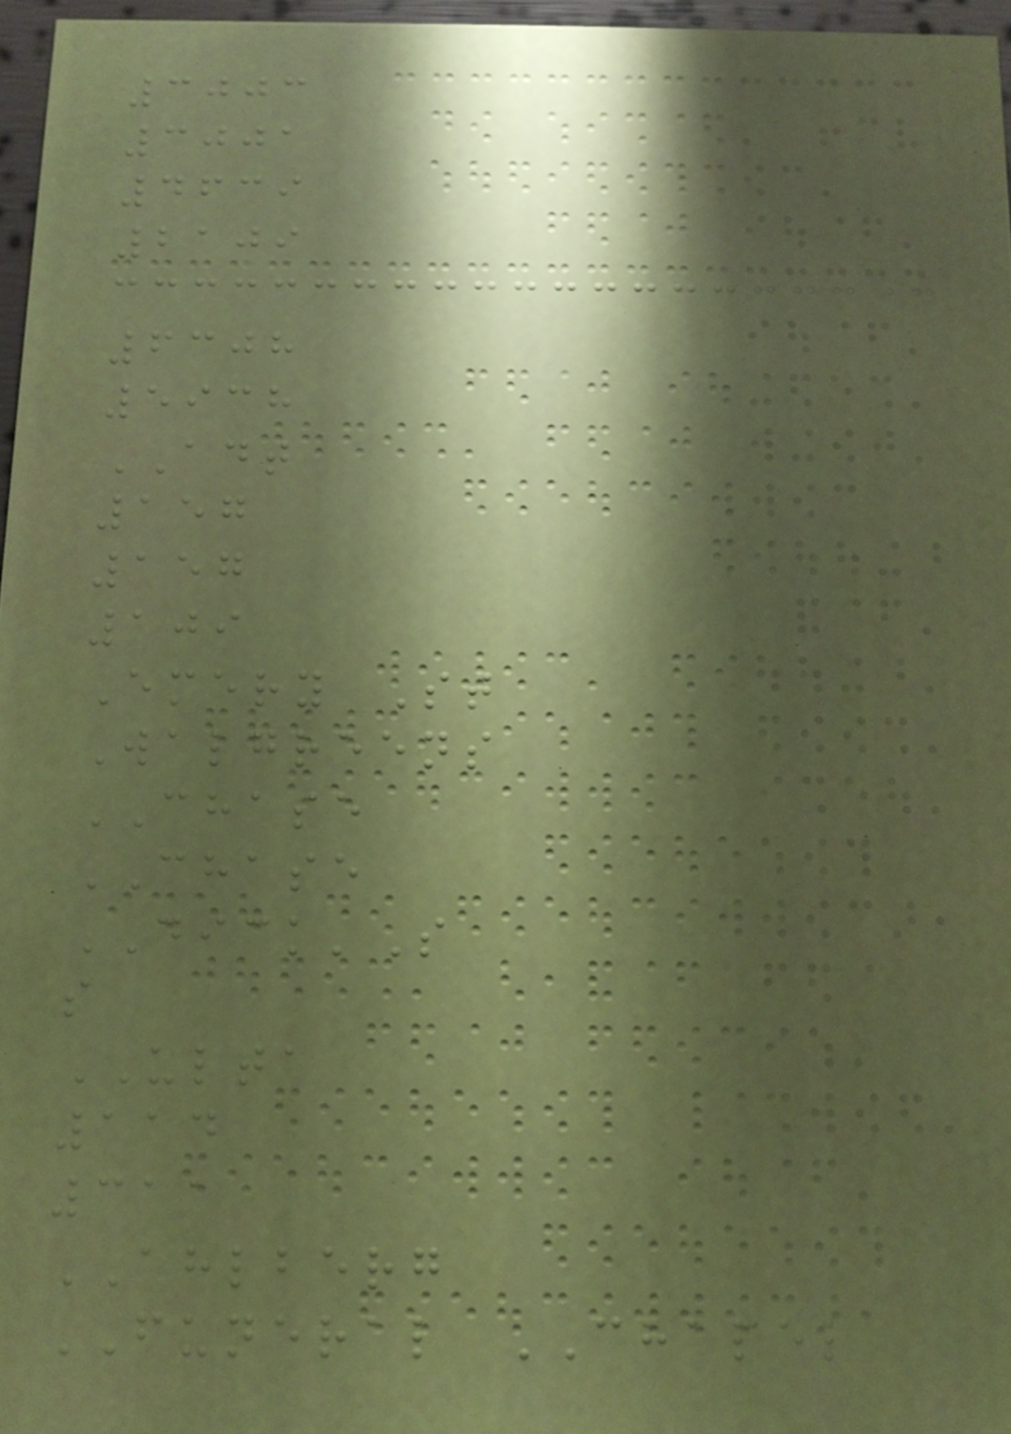3003
3001
4639
2109
6308
5938
ADT
157
157
109
Emery St
Walgreens
CHASE
CHASE
DICK'S
s
ULTA
114
311
AHLBERG
FUNERAL CHAPEL
